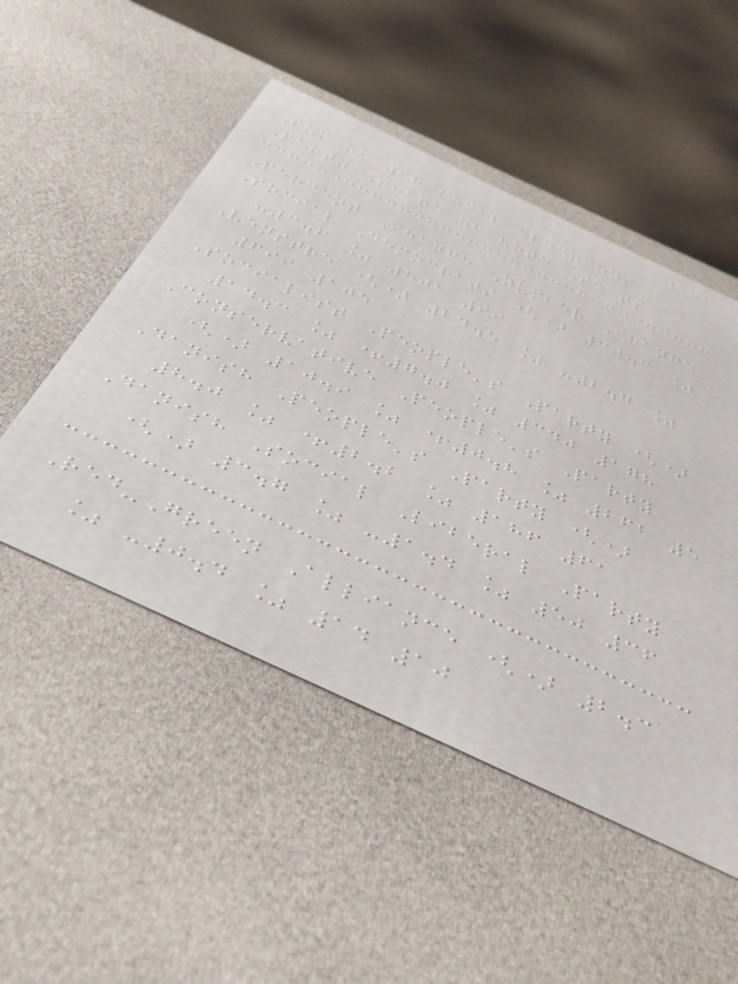101
Sum of 98 local elections
Party Share of vote Seats
Percent Change Number Change
Social Democrats () 30.3 %
-3.6 % 801 99
Venstre () 24.5 % -2.7 %
699 105
Socialist People's Party ()
14.3 % +7.0 % 340 178
Conservative People's Party
() 10.9 % +0.8 % 262 5
Danish People's Party ()
8.0 % +2.2 % 186 61
Danish Social Liberal Party
() 3.7 % -1.4 % 50 36
Red-Green Alliance () 2.3
% -0.4 % 14 10
